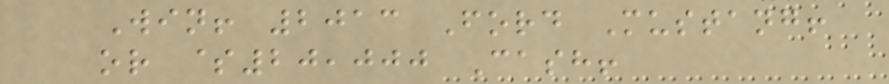Win! 2013 Ford Mustang!
or $20,000 Cash!
